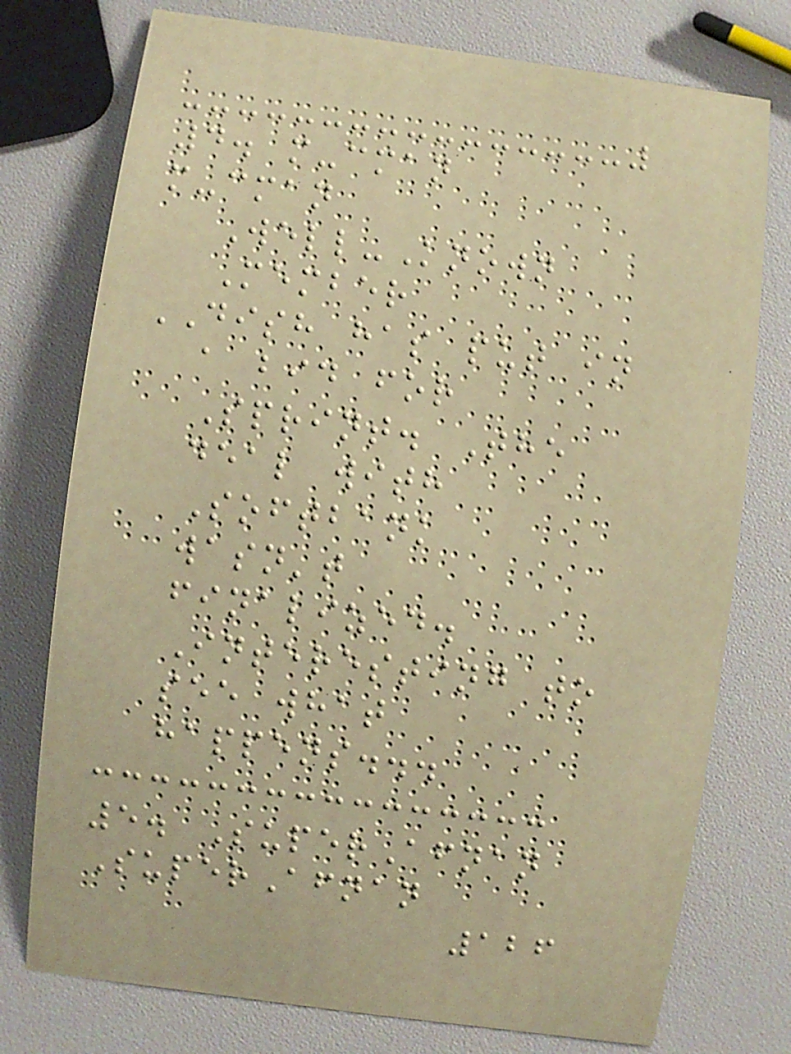4. m-cman
m-cman
Well-Known
Member
DISH has put in
a bid for
Sprint. The
deal with
Softbank
wasn't
finalized.
Interesting to
see what
happens...
5. SuperAfnan
SuperAfnan
126
